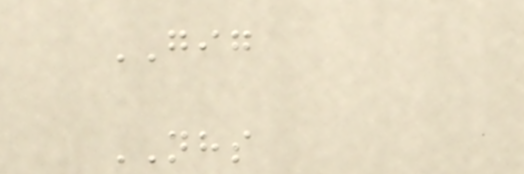GIG
NHS
